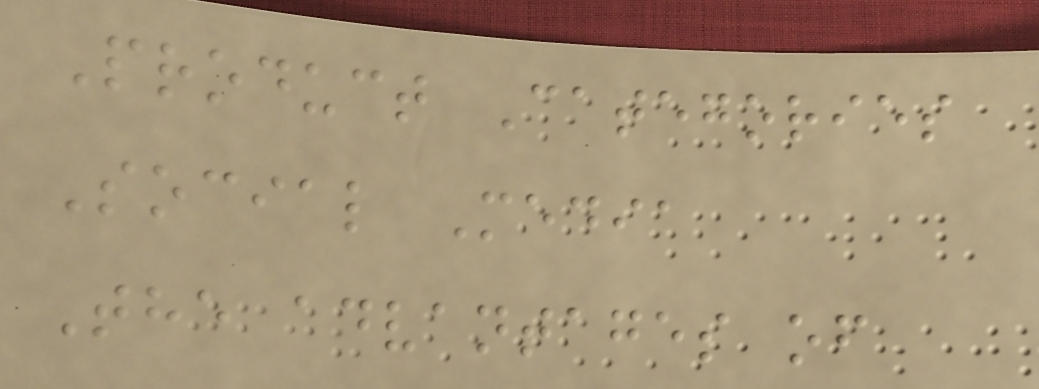Product Categories
Social Media
The advantages of
